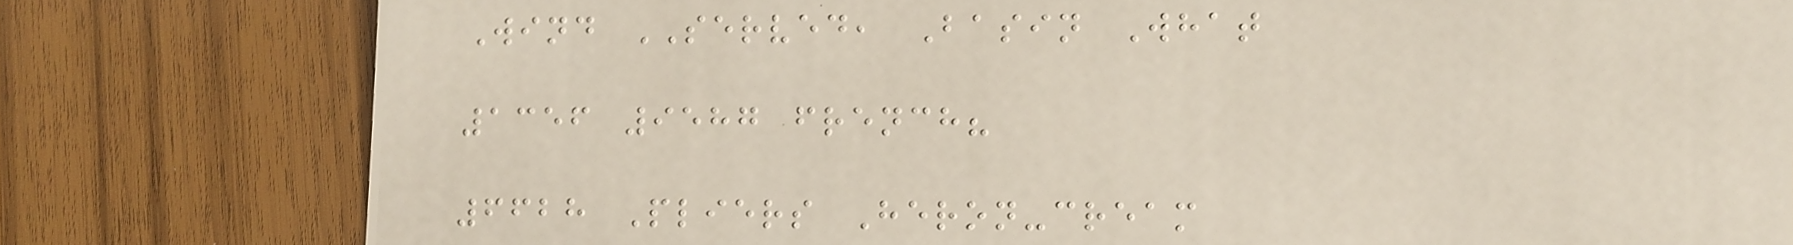Wind SERVED, Basin What
1356 9587 french?
6628 Pliers Heron-cream
